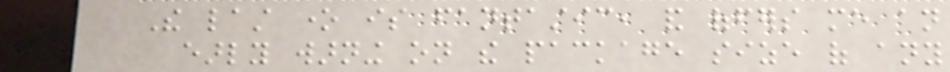The last one is fantastic, and offers me an
early warning on the package size of any
